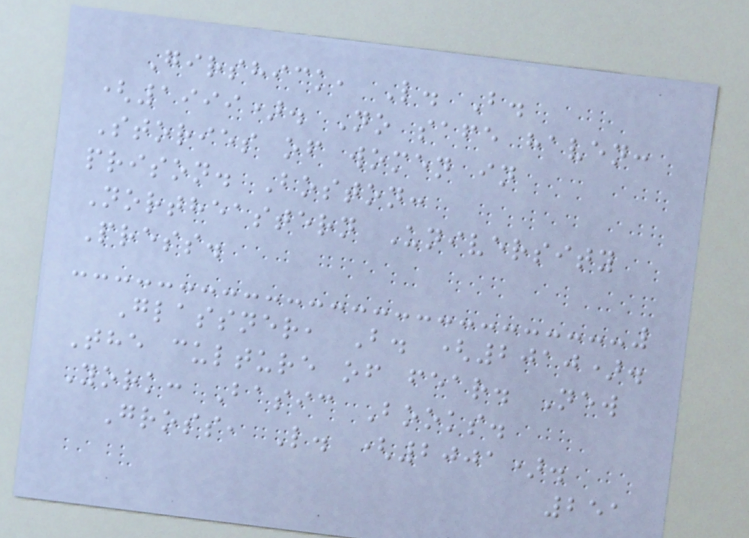Girshick, L. B.
(1999). No safe haven:
Stories of women in
prison. Boston:
Northeastern University
Press.
Glassner, B. (2010).
The culture of fear. New
York: Basic Books.
Gross, L. (2001).
251
